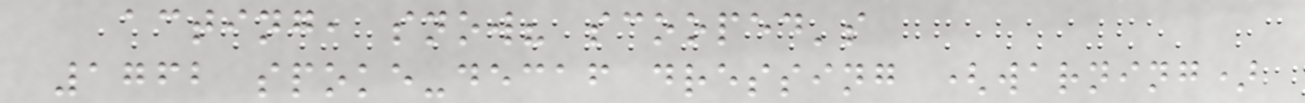acting, snow? scooped's
1762 spoke-decaf dressing (warning)
